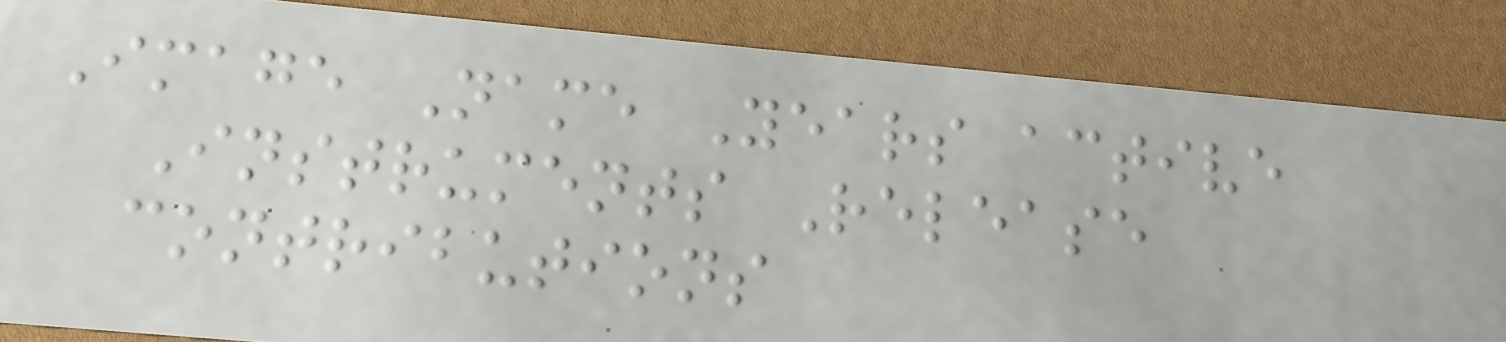Image Name Years active
Instruments Release
contributions
